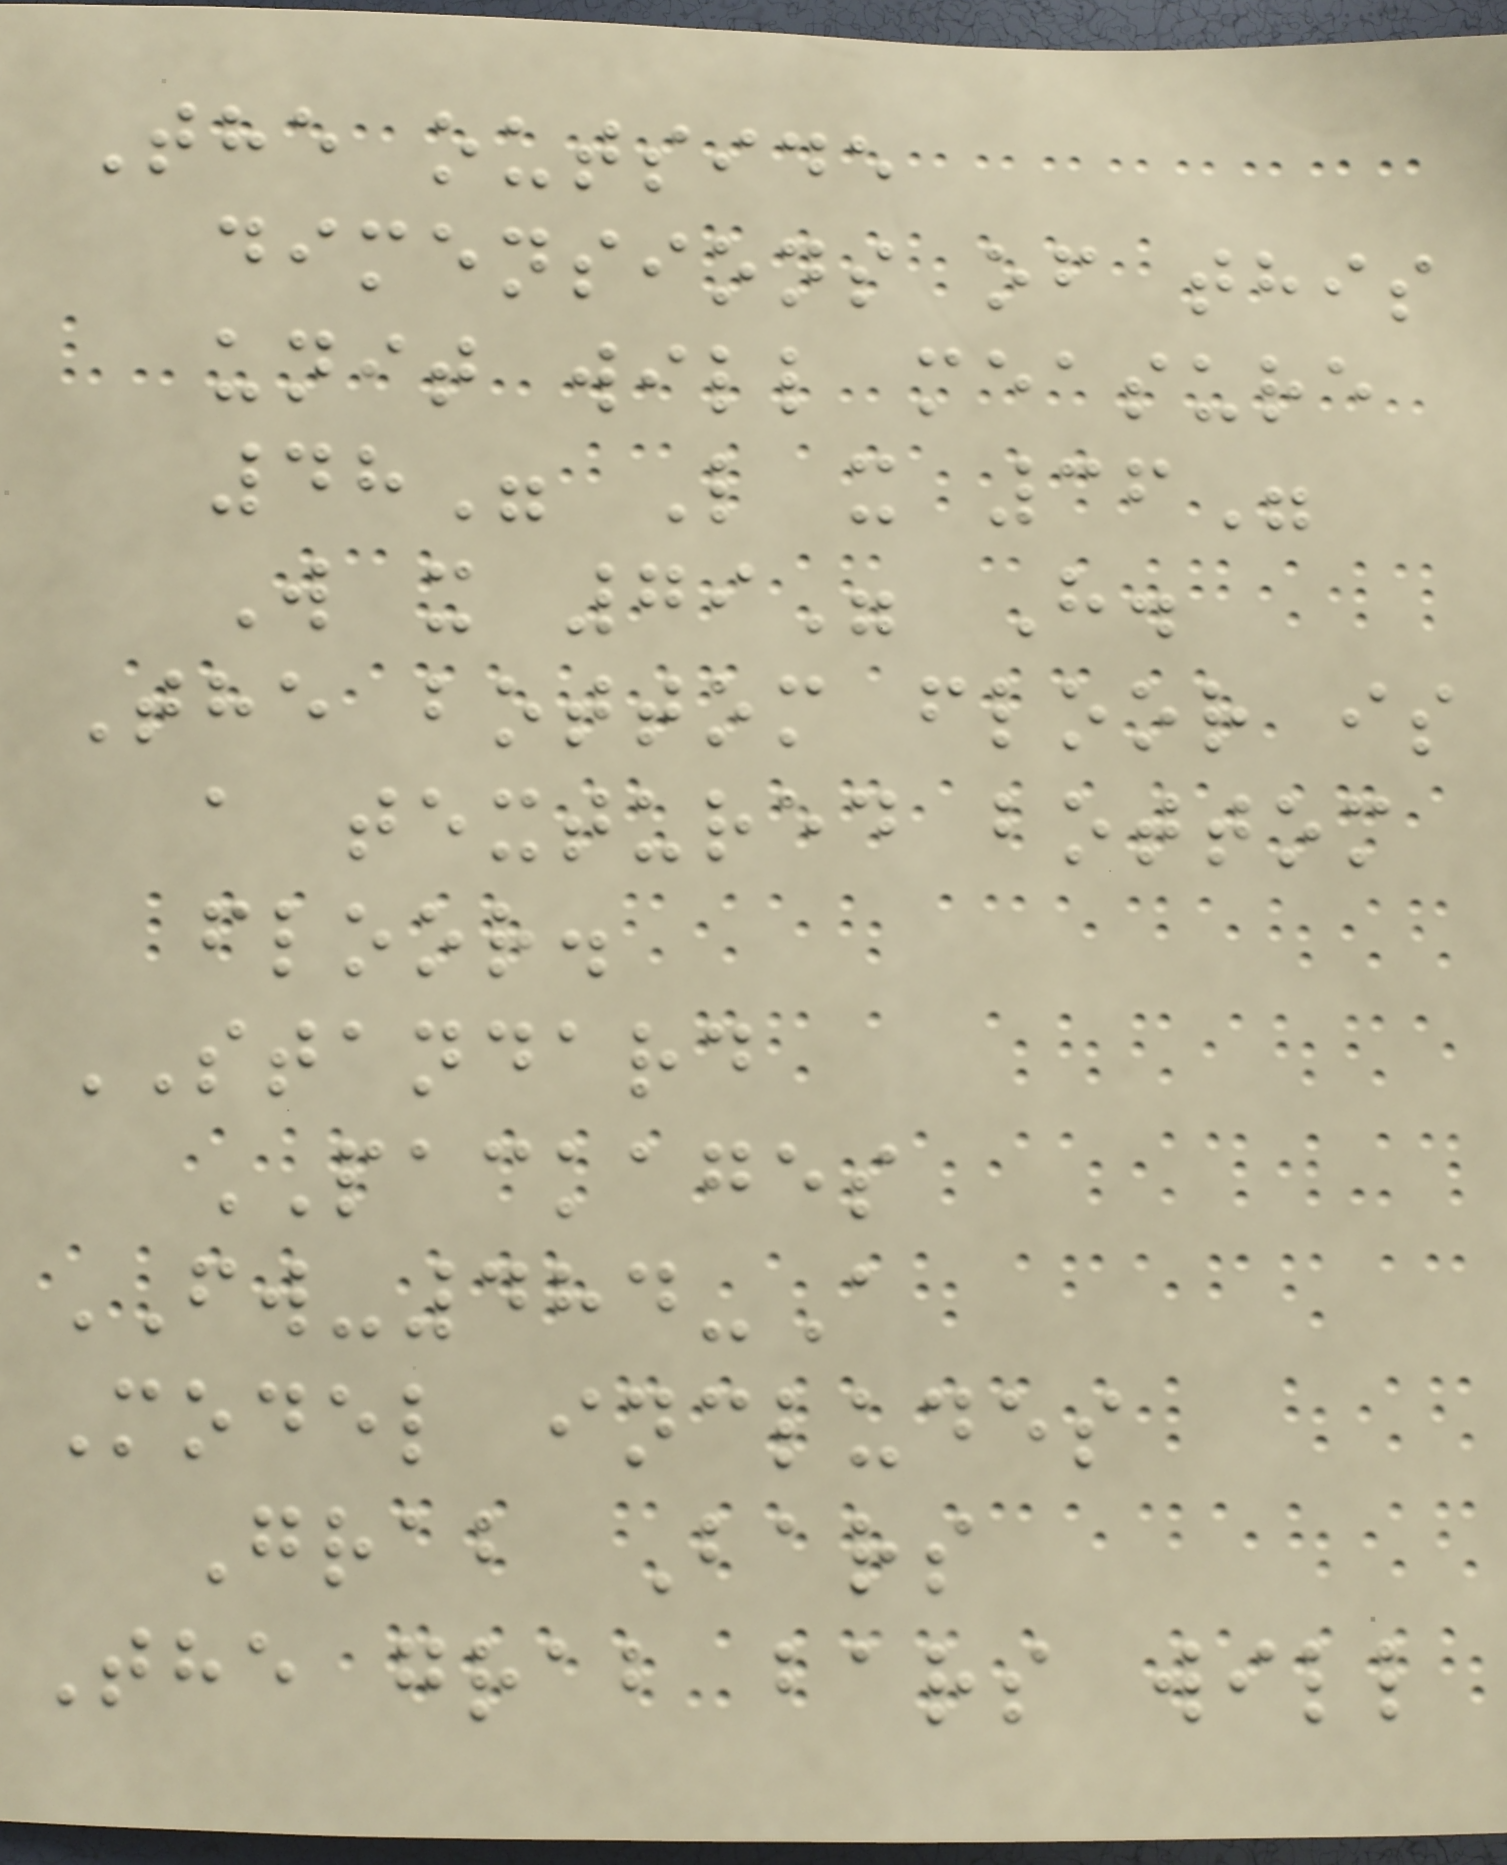The outside
dimensions of this
unit will measure
48" L x 36"
W x 79" H.
The bottom floor is
a textured bottom
floor.
STANDARD
PACKAGES
FW-484-A
Model includes
Grab Bars
The grab bars will
